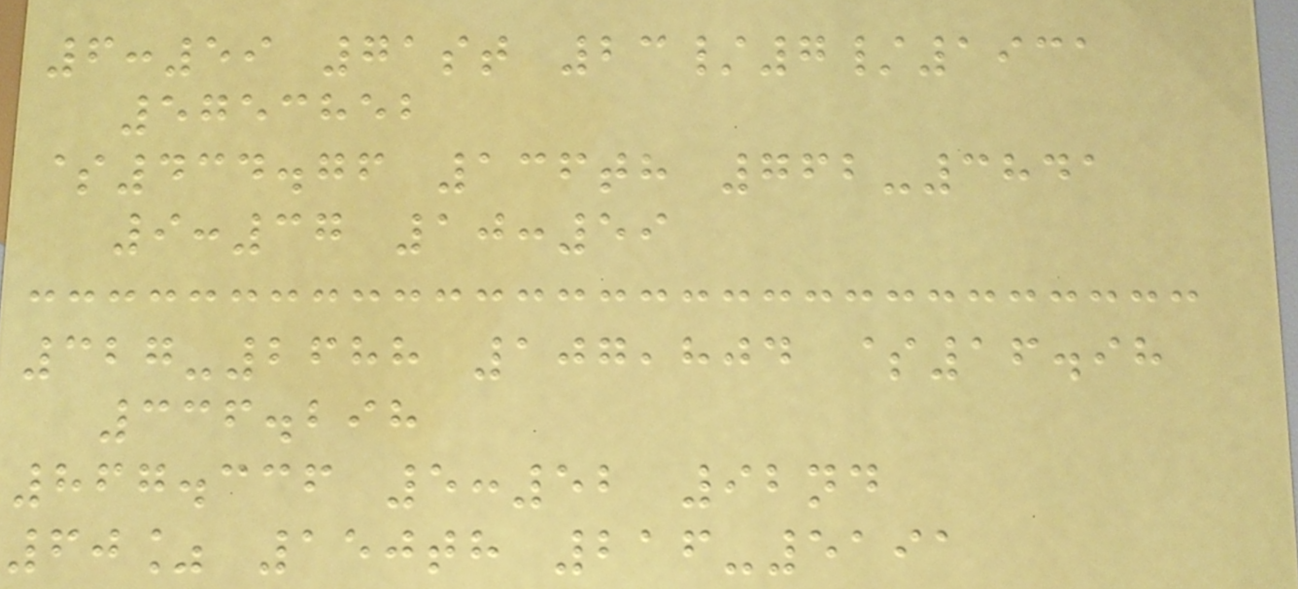6:59 71st 23/7/1931
5753852
$434.76 136th 762-3841
9:37 10:59
327-2688 107,804 $16.98
336.298
867.336 5:52 92nd
60% 150th 216-5191
